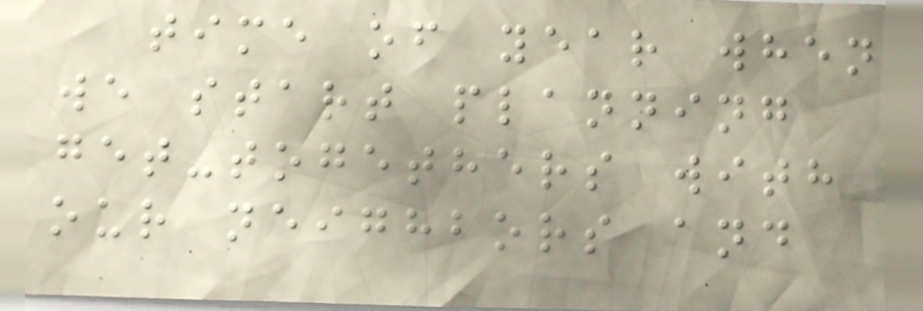time of year when
we start planning
get-togethers with
our neighbors and
